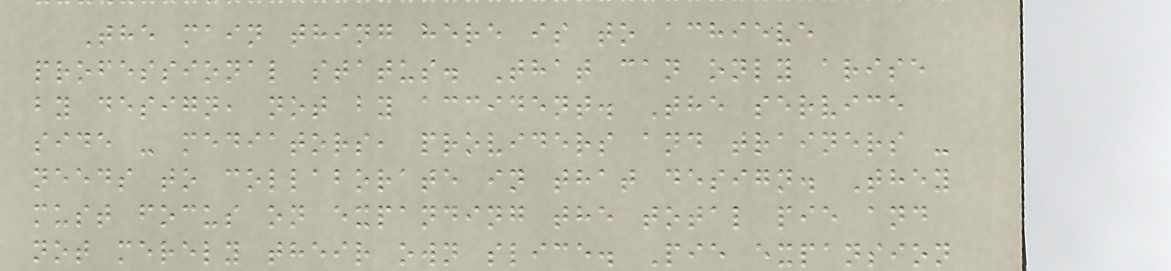The main thing here is to achieve
professional status. That can only arise
by design, not by accident. The service
side - mediators, providers and trainers -
needs to collaborate in that design. They
must focus on expanding the total pie and
not merely their own slice. Pie expansion
